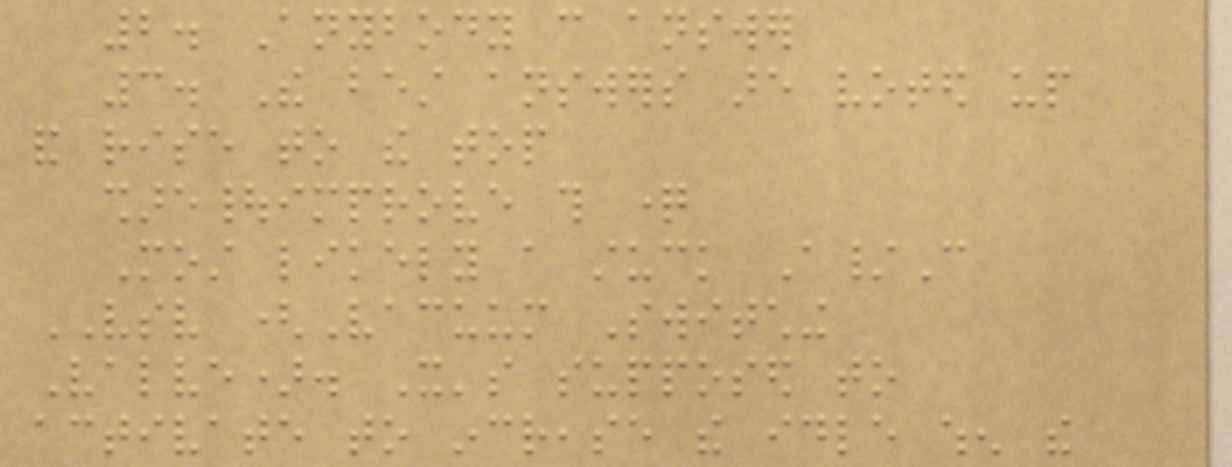2. Anybody can answer
3. The best answers are voted up
and rise to the top
share|improve this question
Most likely a stuck A/C
VSV (Vacuum Switching
Valve). It's supposed to
activate to increase the idle when the
